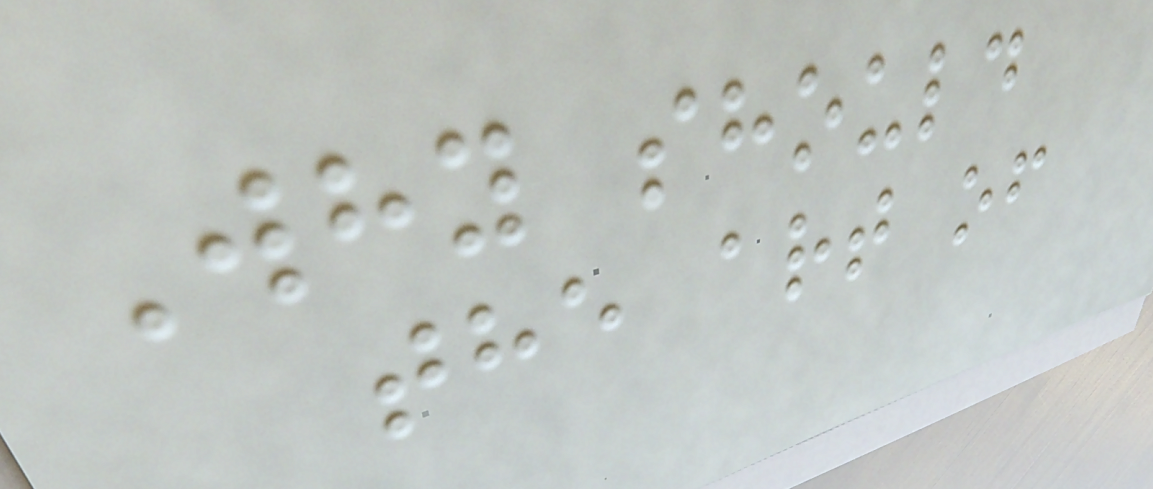Why should
the art of
